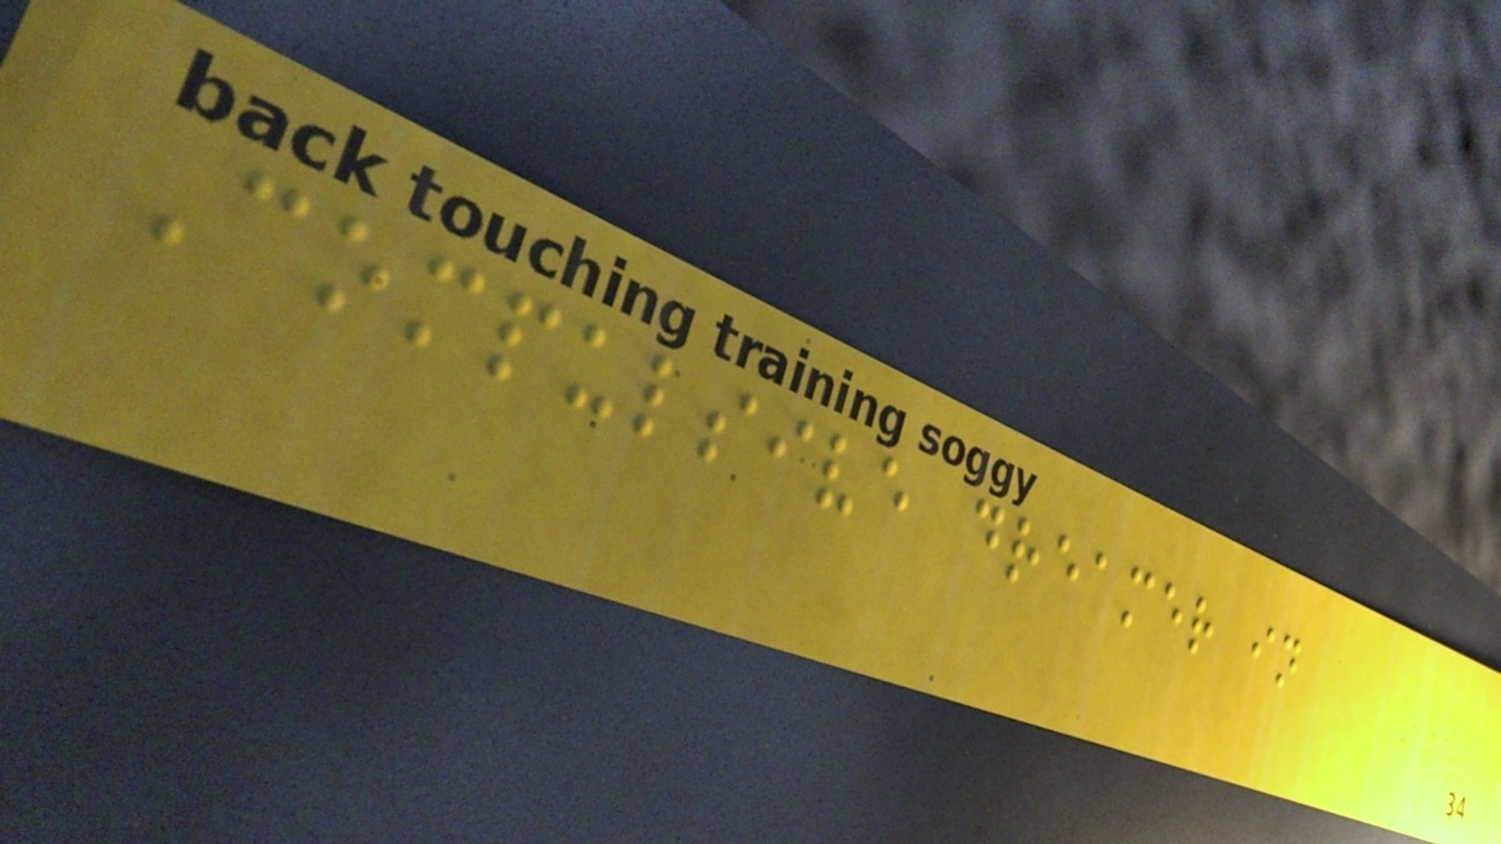Compulsive dreamer in
